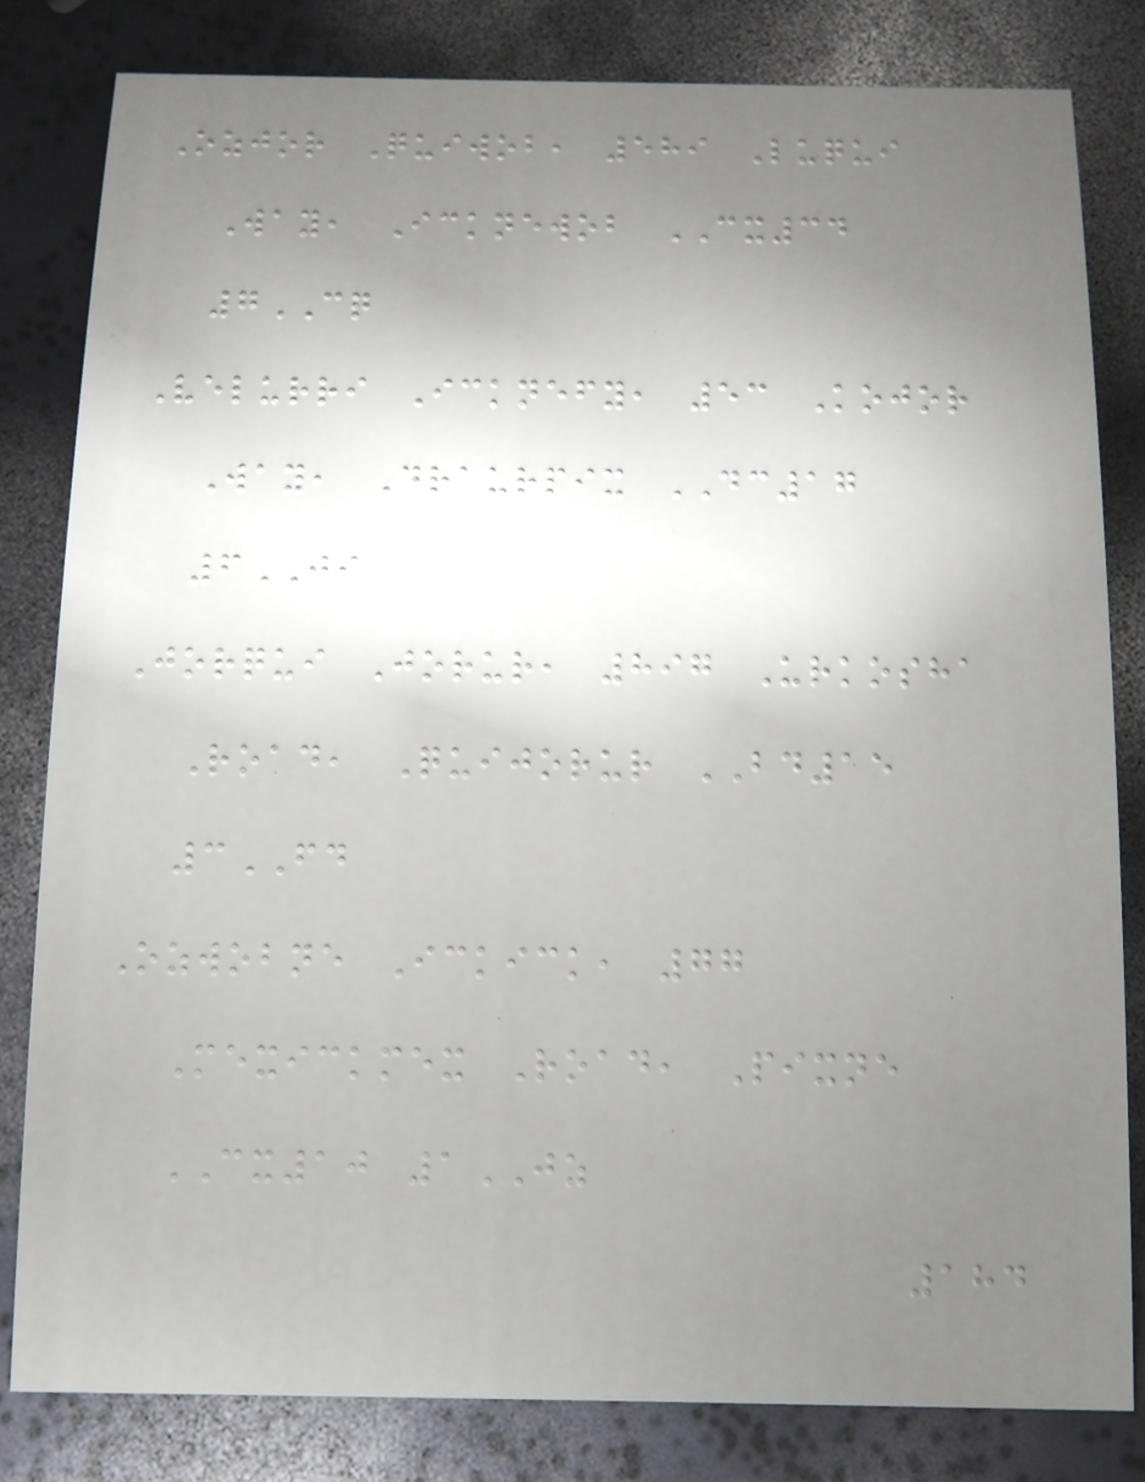Ozjor Quiwob, 589 Luqui
Way, Icknewob CX34
7CQ
Velurri Icknefy, 53 Kojor
Way, Draurpix DC17
6JI
Jorqui Jorur, 897 Urkosha
Road, Quijorur BD15
3FD
Ozwobne Ickick, 77
Mexickmex Road, Pixne
CX10 1JZ
184
